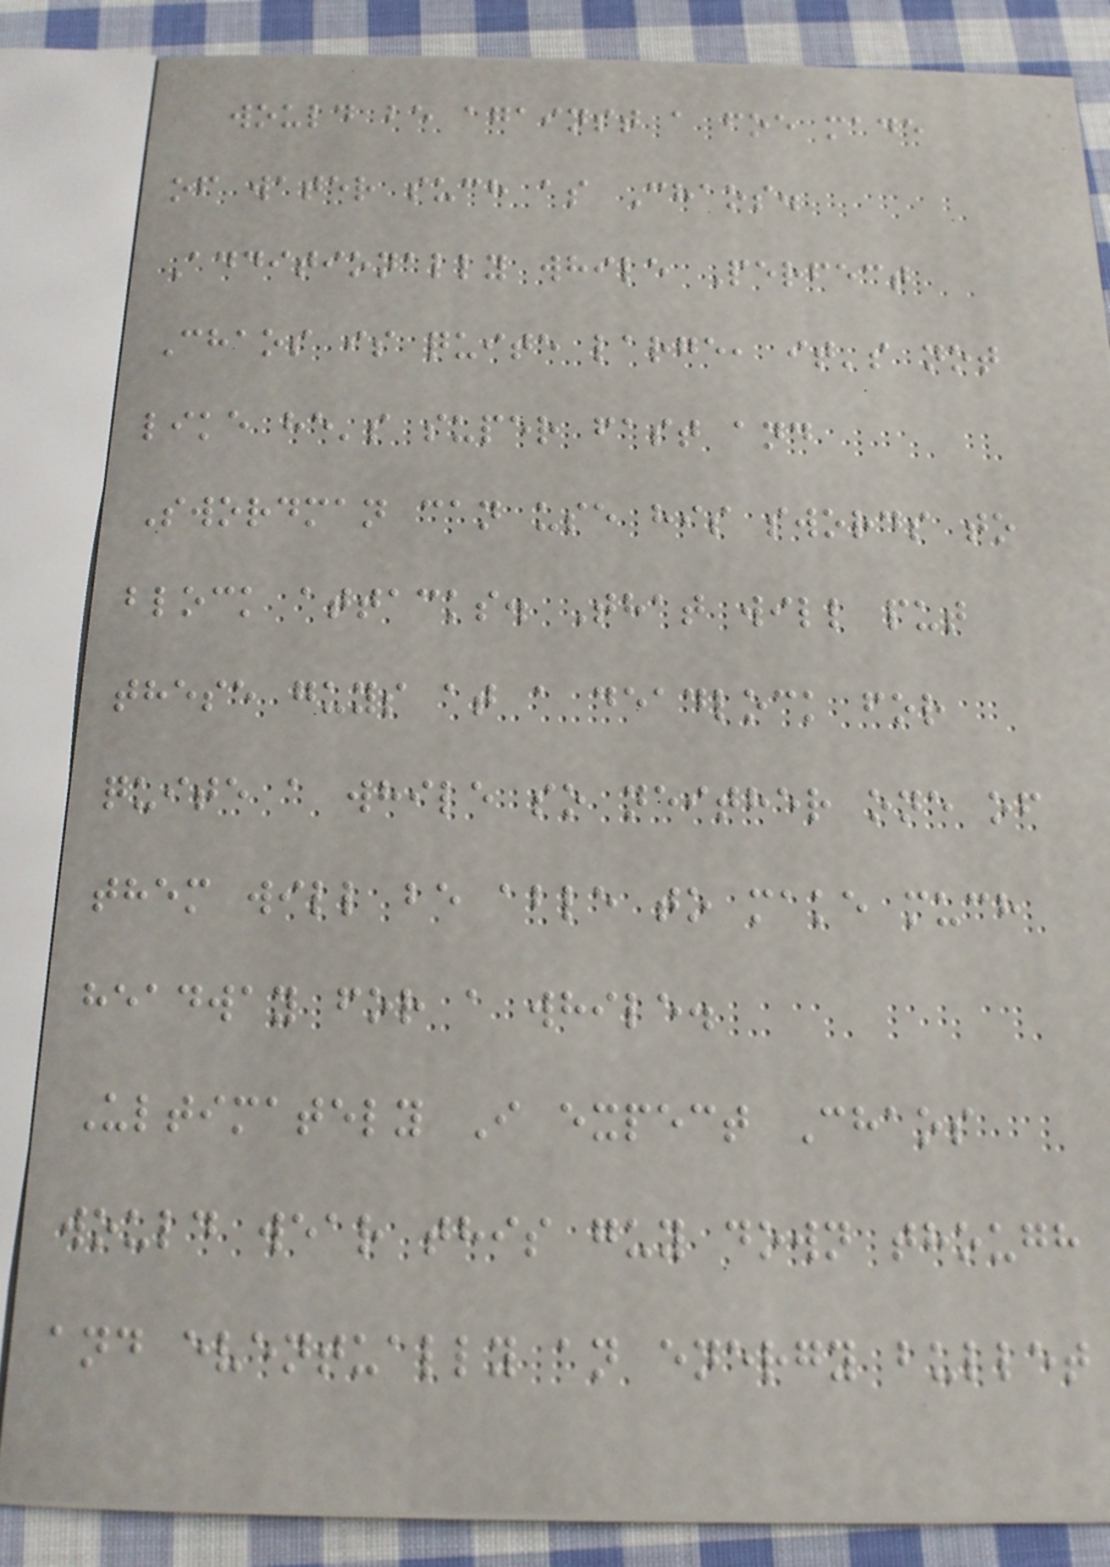would be against a foe made
of water such as Chaos.
Additionally while Perfect
Chaos is quite large, it's not
like he's super fast and
Swordman can use his swords to
block attacks. That will put
these guys at a deadlock for
quite a while so neither one of
them will be able to make much
headway for a while.
Ultimately I expect Chaos
would wear this guy down though
and eventually an energy bullet
